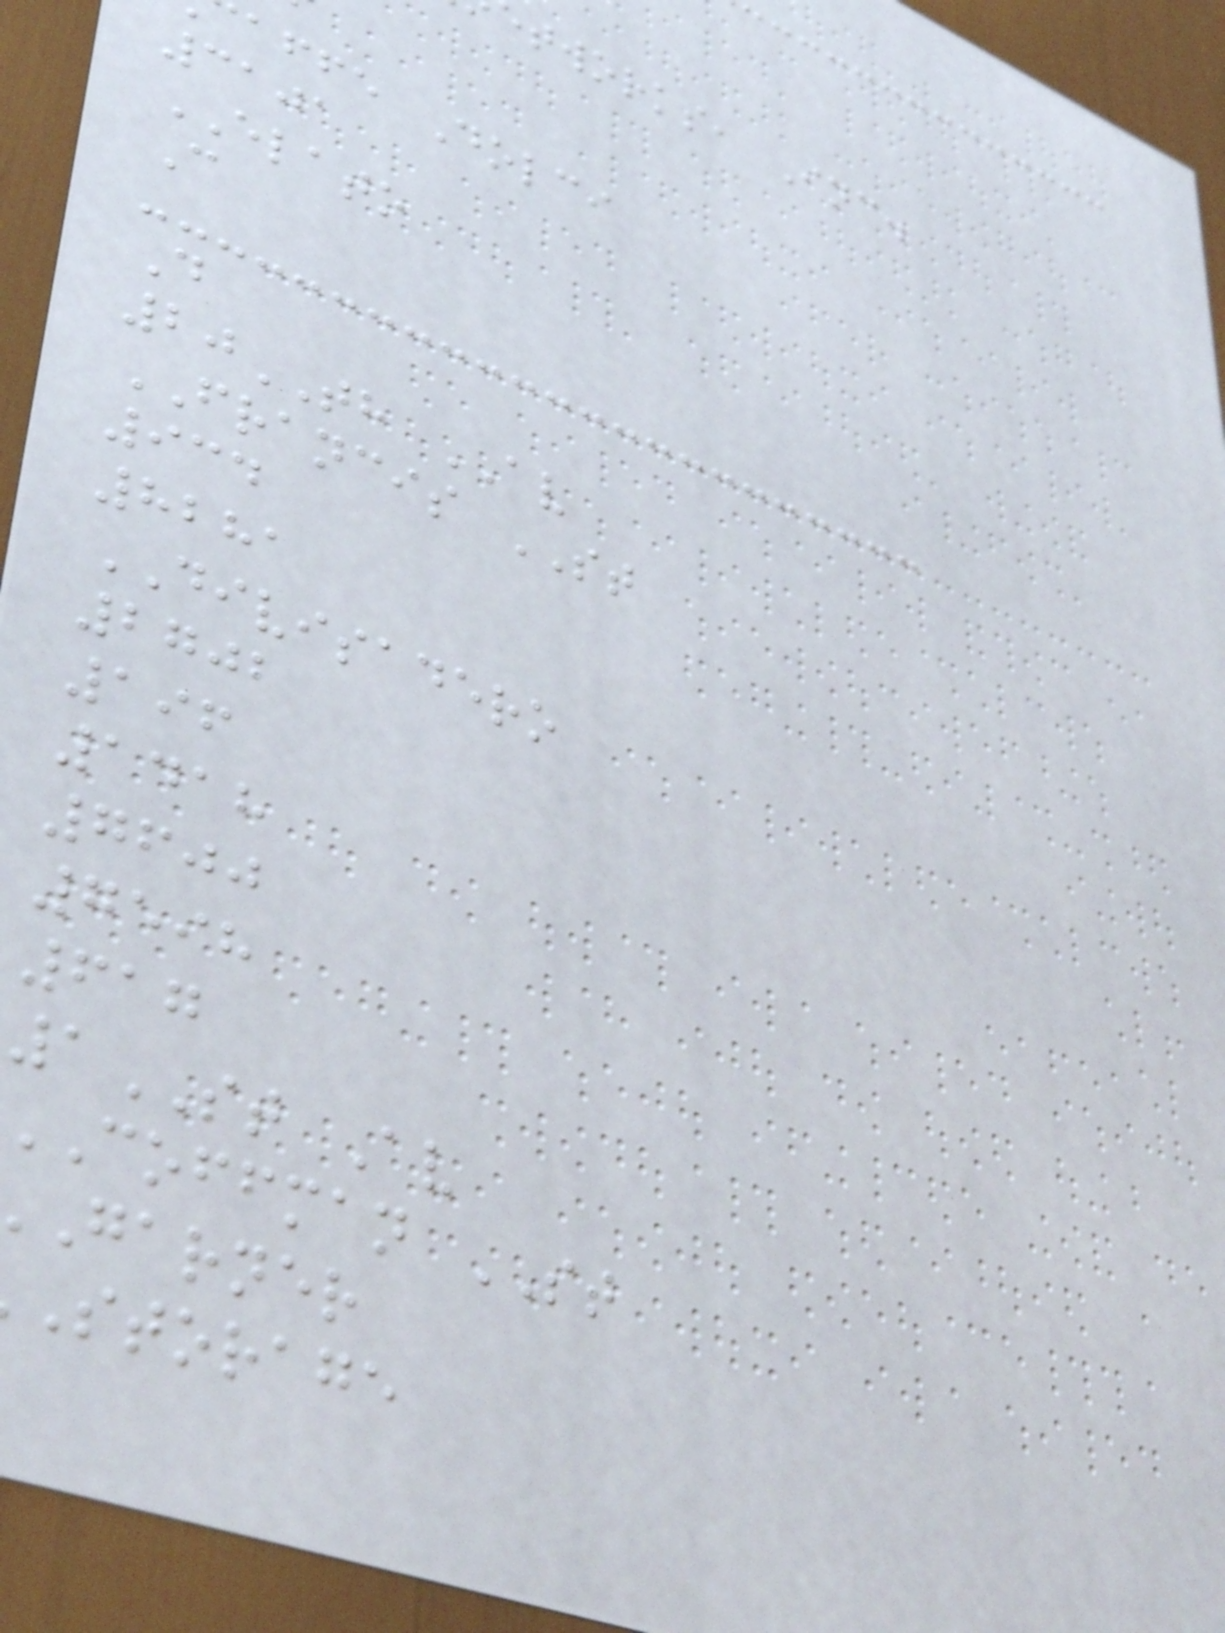tworks, Inc.
affe Dolci
3101
ELATO
C
D
20TH AV
FRANCIS ST
934
8281
DIVISADERO
2702
196
1418
7600
7598
617
1ST Av
coffman ST
garner
storage
